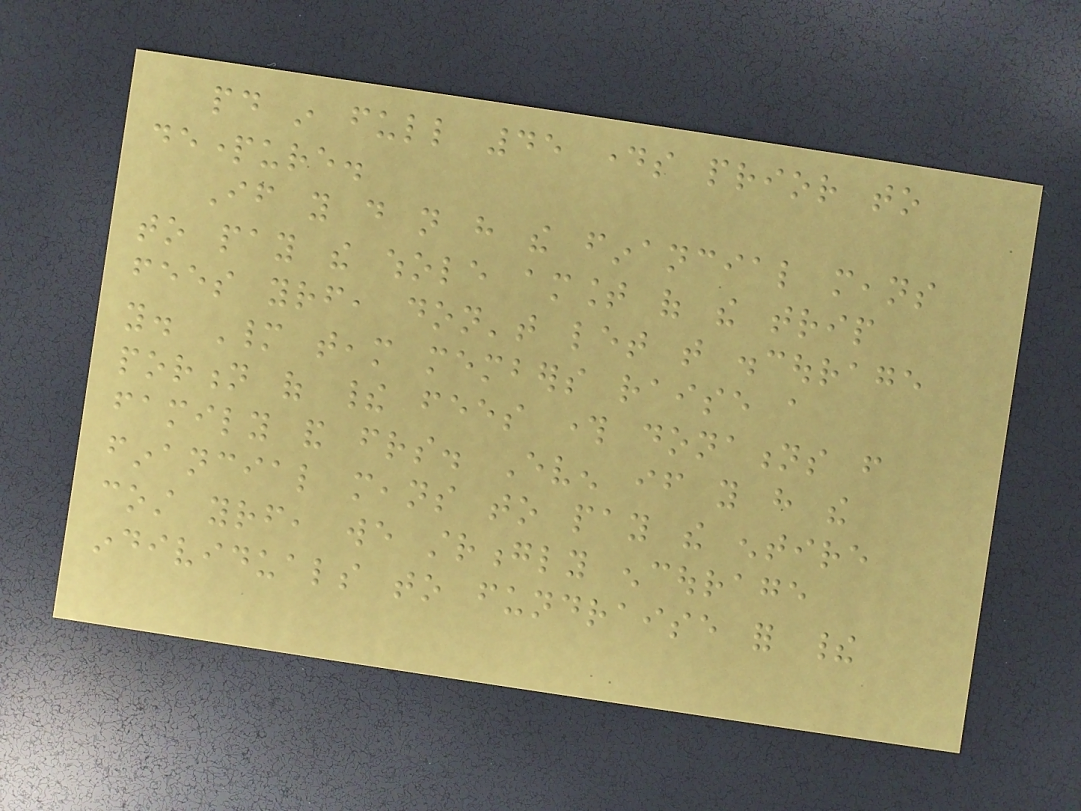paid in full 45 days prior to
departure.
If you do not have the financial means
to pay the whole amount of the trip
fees yourself, don't let that discourage
you. Many team members raise a
portion of their fees through donations from
family and friends. Even if you have the
financial means to pay the entire
cost yourself, we strongly encourage
individuals to fundraise for their
